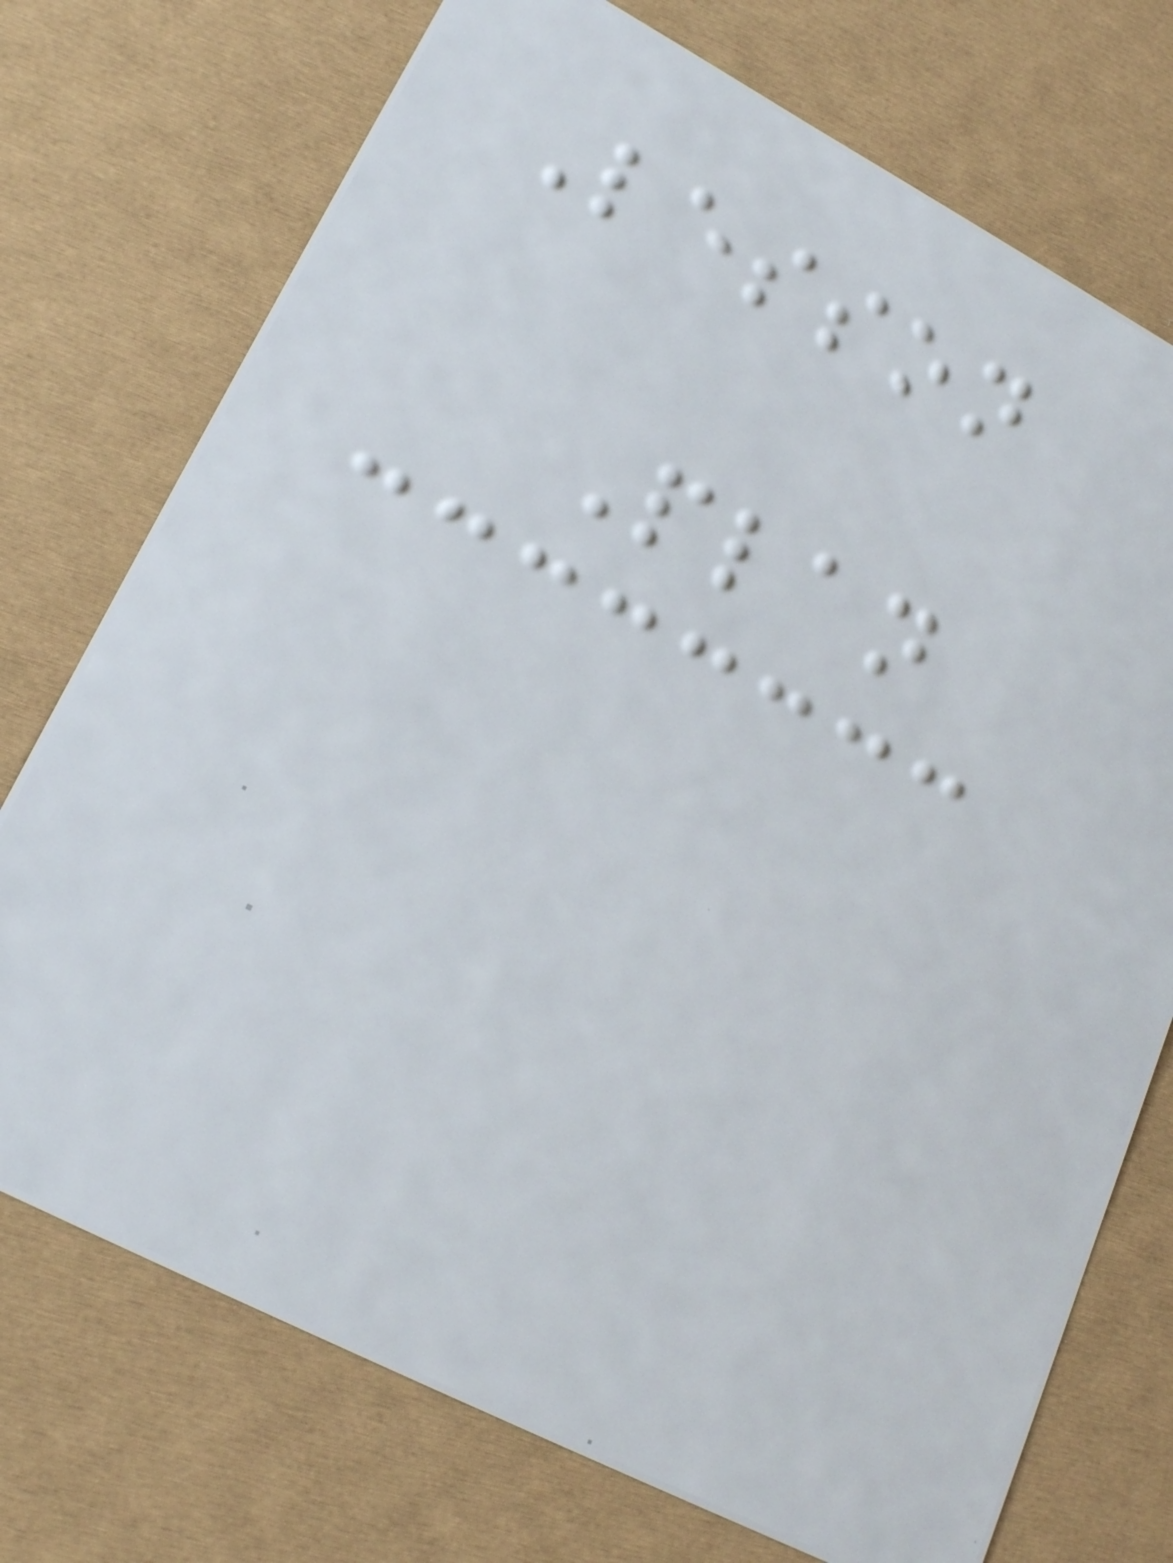Lesson
Plan
